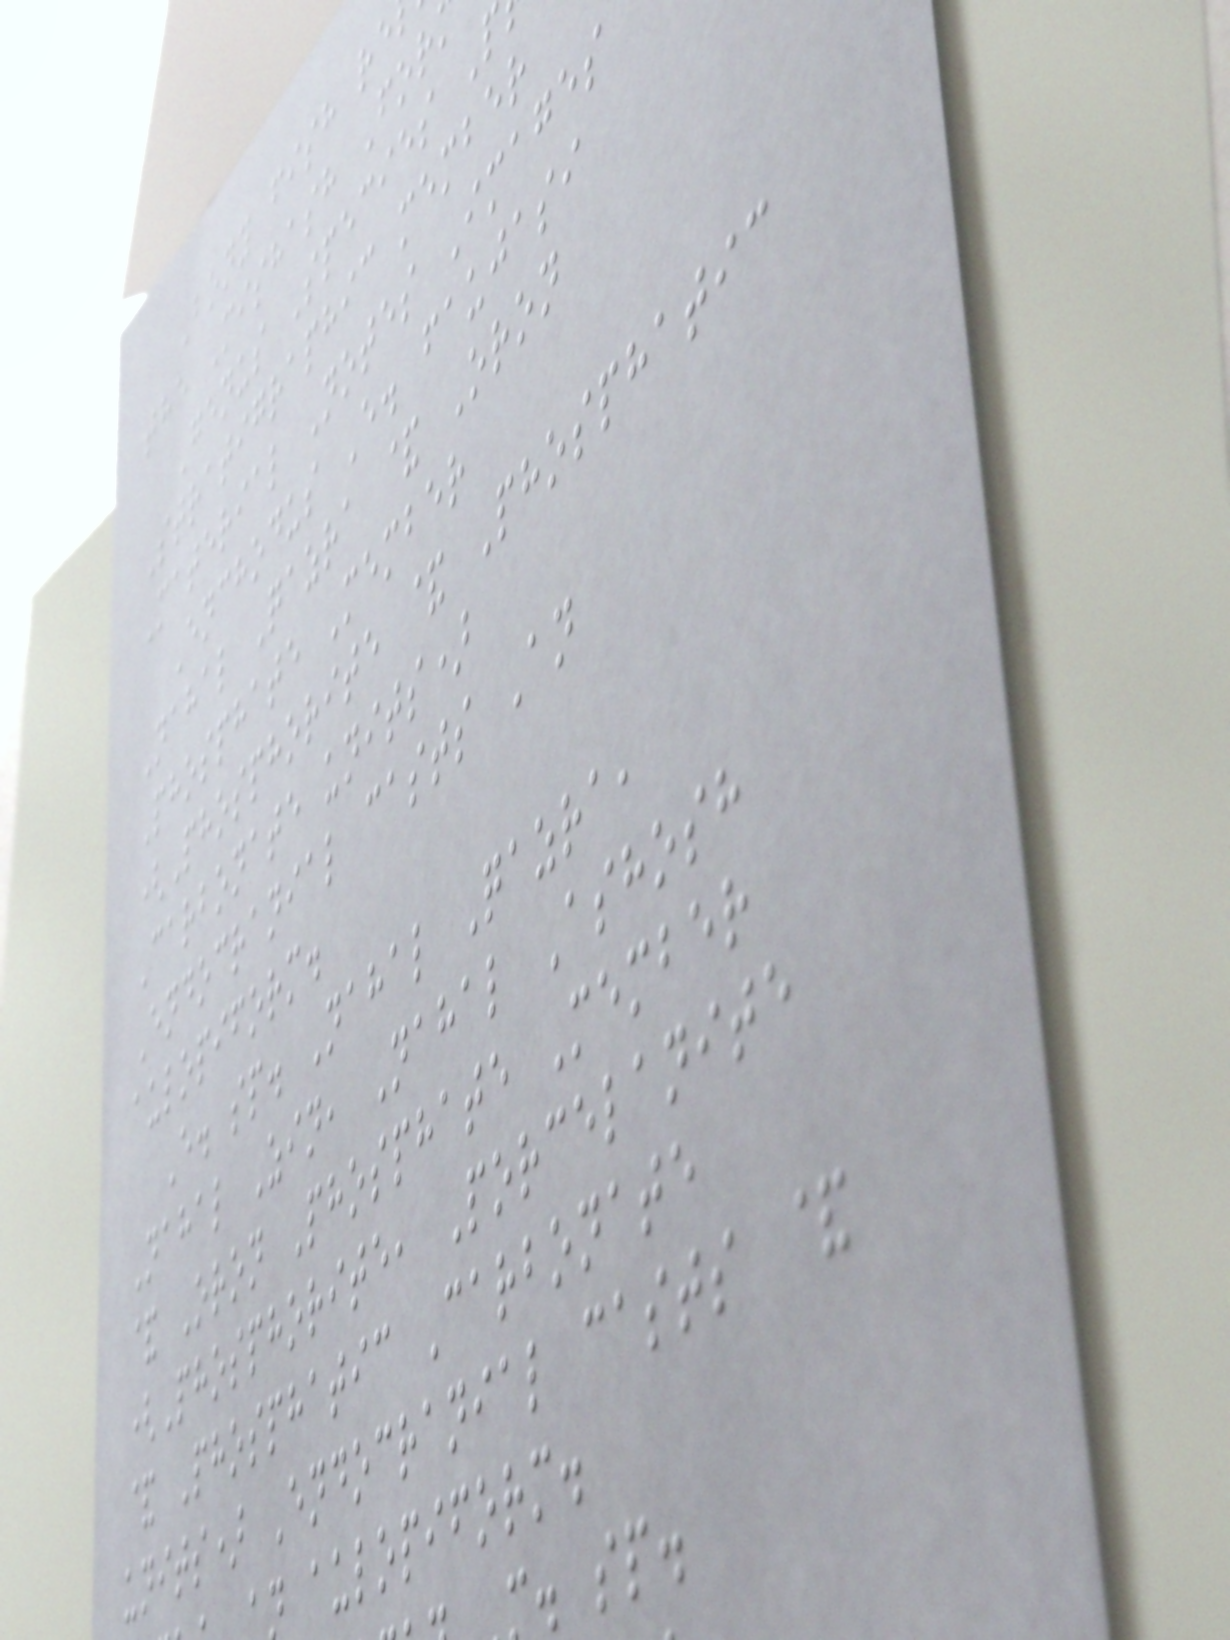Bony fish re
the Mishash For
Genus Species P
Stratigraphic member
Material Notes Images
Enchodus E. faujasi
Nahal Qazra & Oron
Phosphate Member
(Phosphorite & Phosphatic
Carbonate units)
Endocranial casts An
aulopiform.
E. sp. Nahal Qazra,
Nahal Zin, Nahal Ashosh
& Oron Phosphate Member
(Phosphorite, Porcelanite
& Phosphatic Carbonate
units) Endocranial casts &
n aulopiform.
